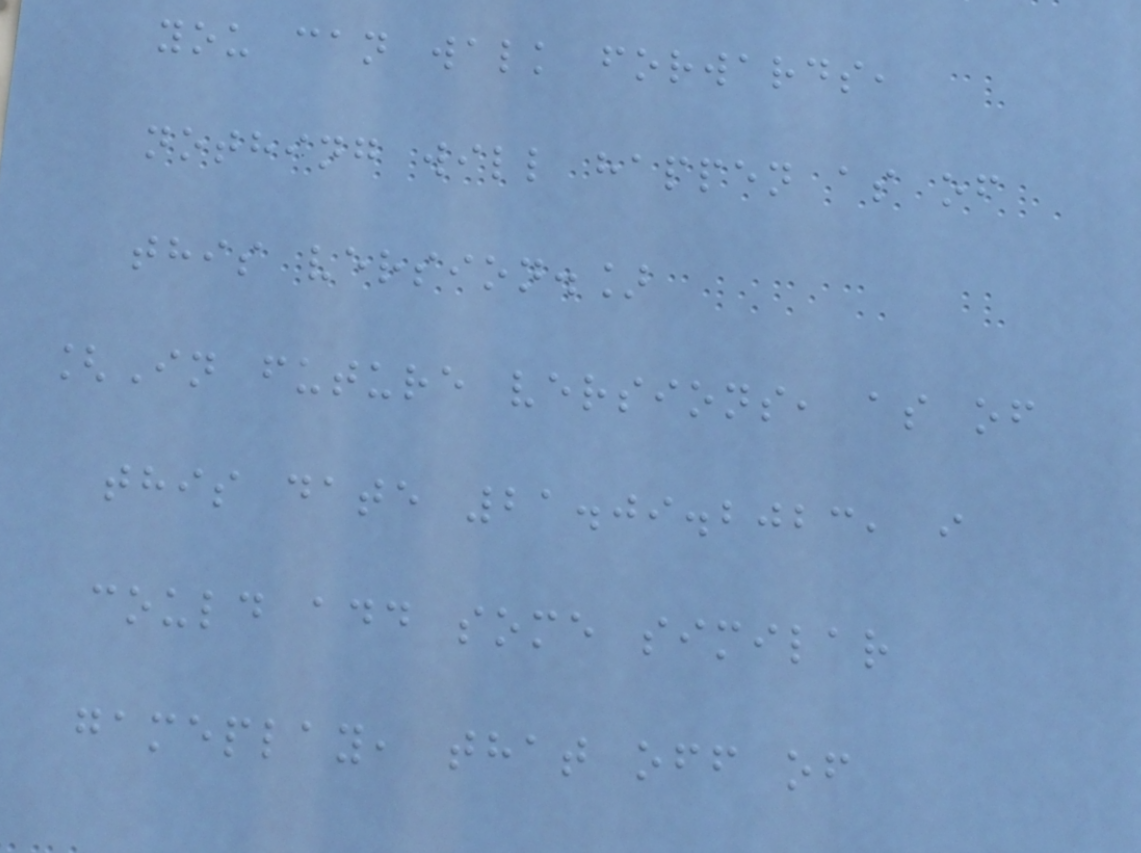you can walk forwards,
nothing will happen as of
this version.]
[In future versions, as of
this date 21.09.2023, i
could add some similar
gameplay, that off of
